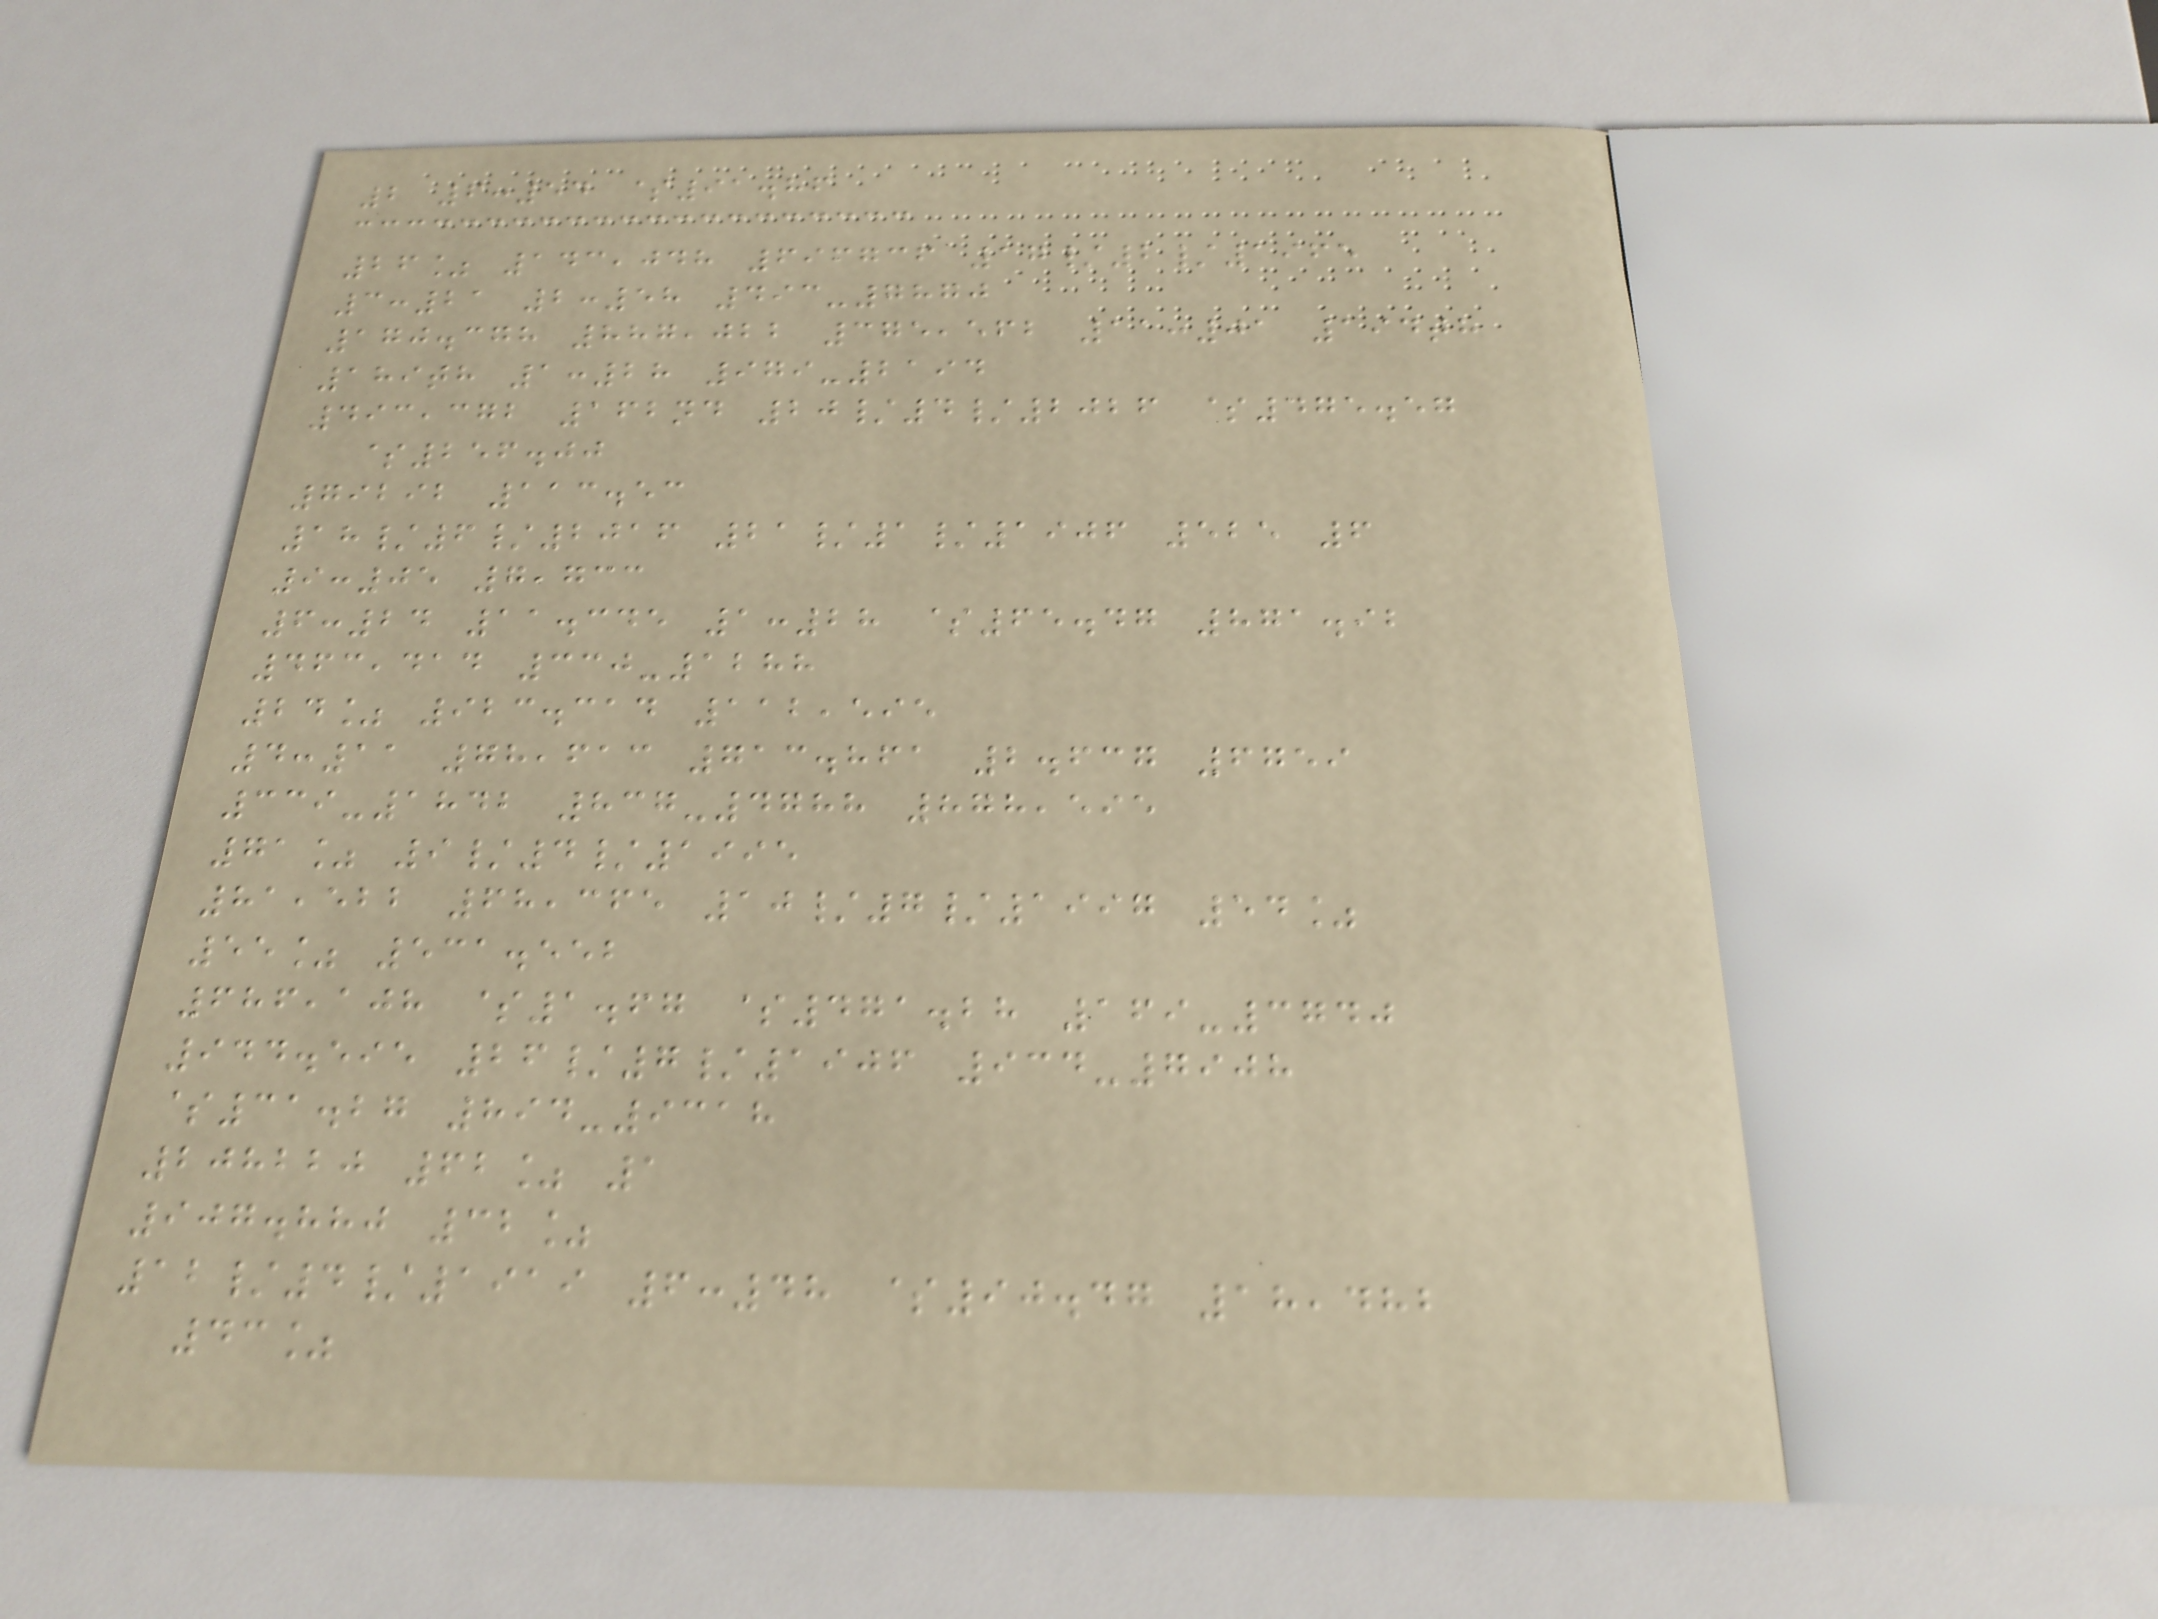2 6:54 $91.86
26% 143,048 696736 17/2/1965
3:21 2:58 493-7870
170.378 887,022 375,562 11:01 194th
189th 1:28 979-2194
493,372 162nd 20/4/2026 $475.57
$256.00
79292 113.53
18/6/2016 21/1/1906 525 6
9:05 7,733
6:24 11.345 1:28 $65.47 871.92
463,414 330-1288
24% 923.314 112,595
4:11 78,613 713.861 2.637 6759
339-1842 837-4788 878,595
71% 9/4/1995
81,522 68,365 10/7/1997 54%
55% 531.552
686,108 $1.67 $471.28 169-3740
944.595 26/7/1906 934-7908
$31.27 894-9318
208220 62% 1
907.880 32%
12/4/1919 6:48 $90.47 18,482
43%
